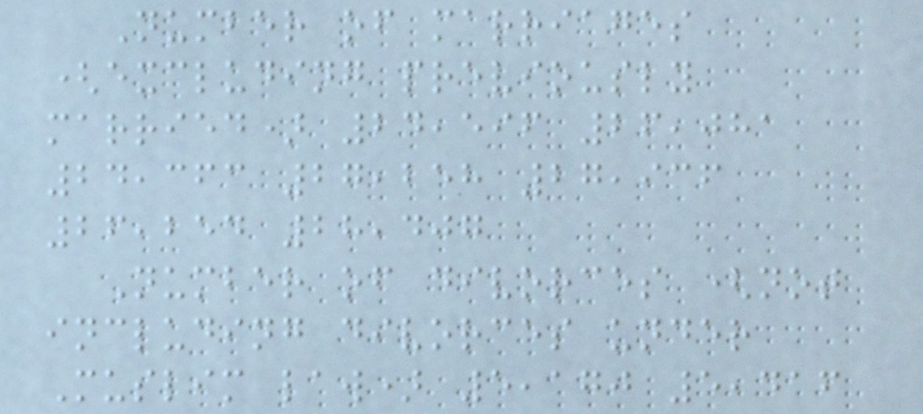Number of marriages
(excluding previously
married) 24,596 26,081
24,363 27,258 27,936
26,254 28,407
Number of divorces (not
including divorces under
Muslim law) 5,170 5,416
